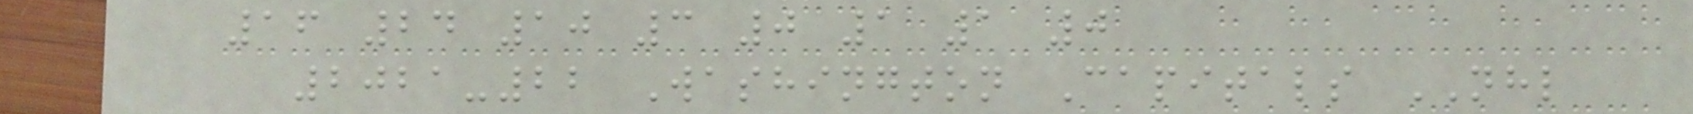16 24 10 3 0 1 1 0
2021-22 Washington Capitals NHL
